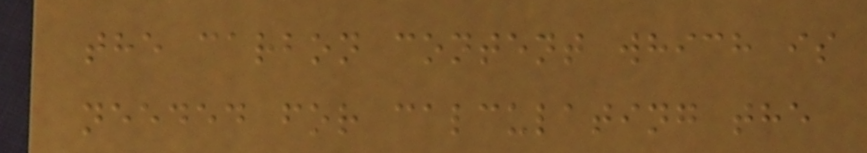the carbon content which is
needed for calculating the
